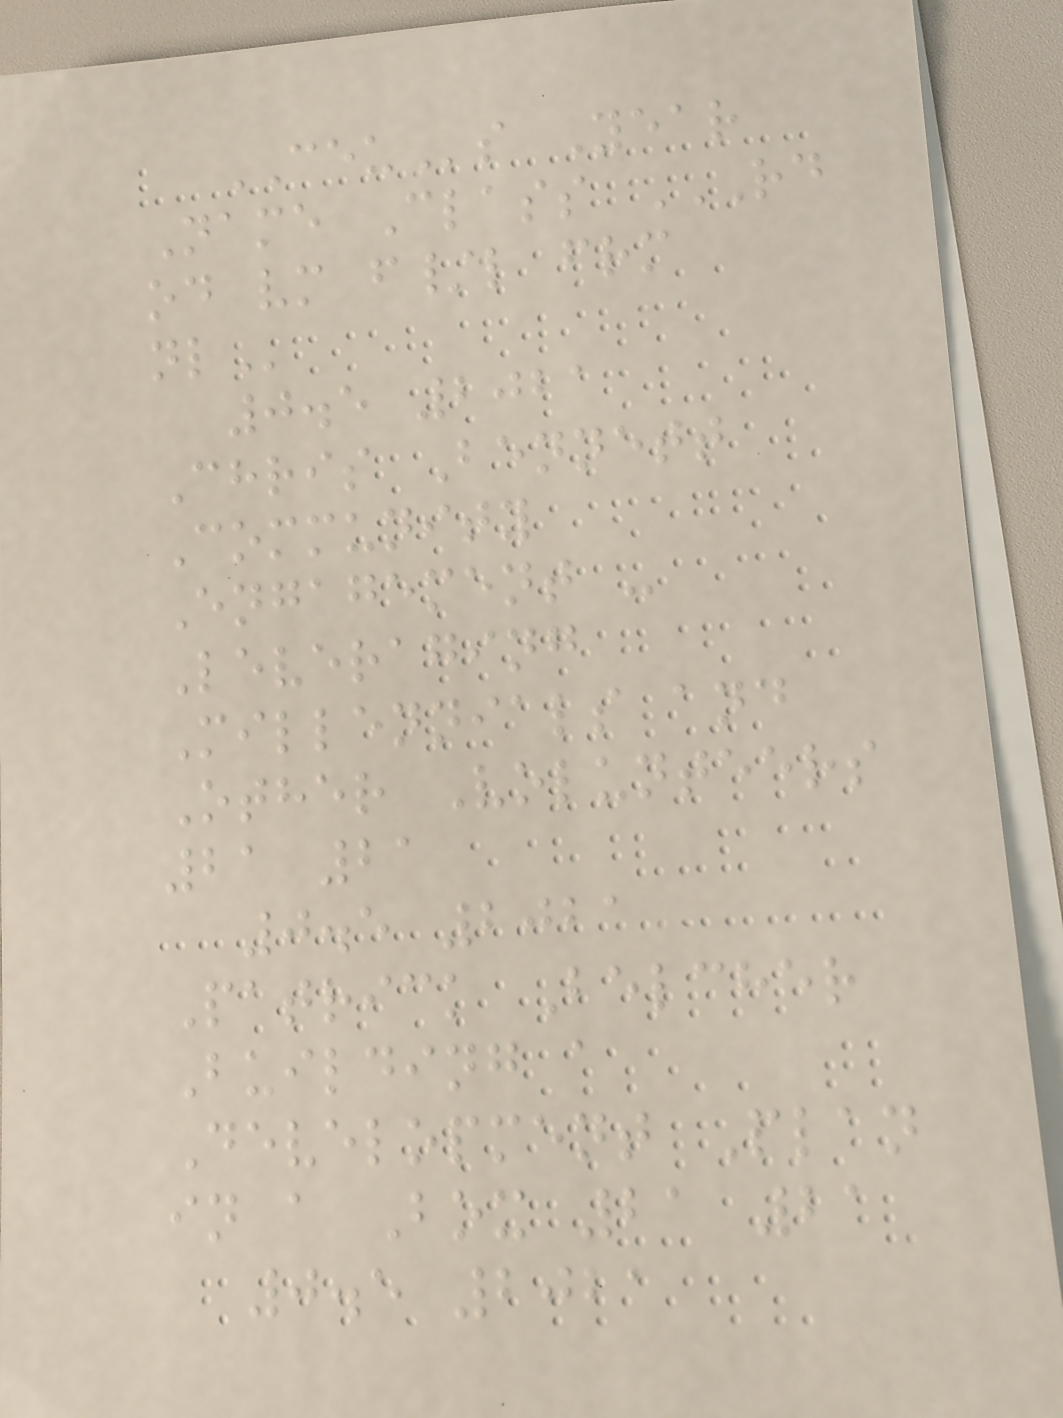CEUs Year
Name Class RD
OD VM F/L FRM
NL
0.5 2021
Chris Bennett
Community
Engagement -
Leveraging
Millennials and
Other Volunteers
21 21
0.5 2021
Patrick Belcher
Building a
Development Plan
in a Box 21 21
0.5 2021
